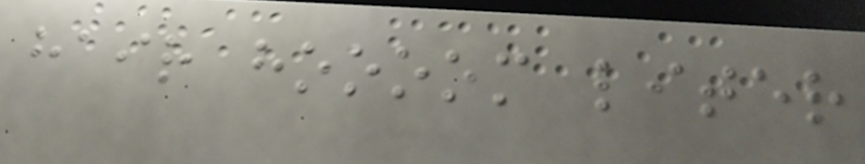hair hoooom liter
